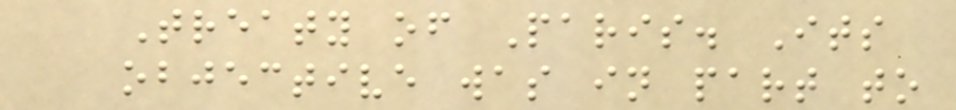Treaty of Paris. Its
objective was in part to
